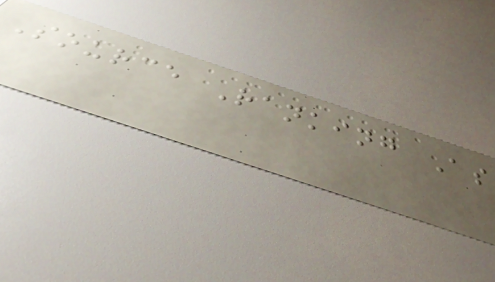Source Ranking As
